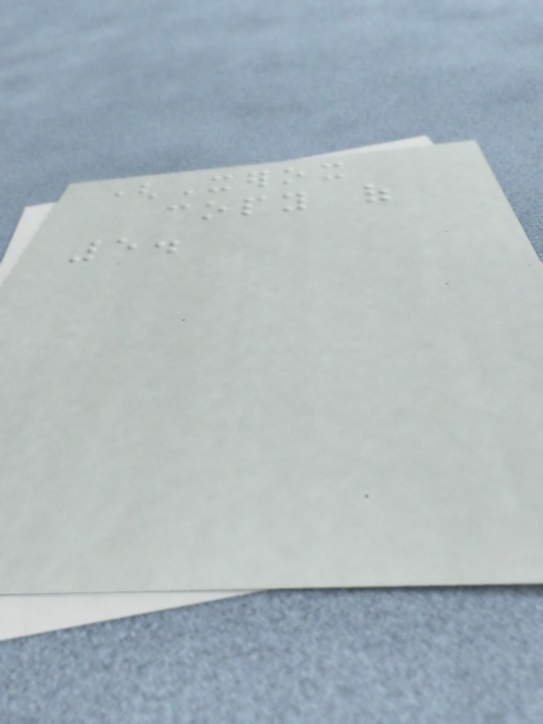(Xerox
copy of
5.
